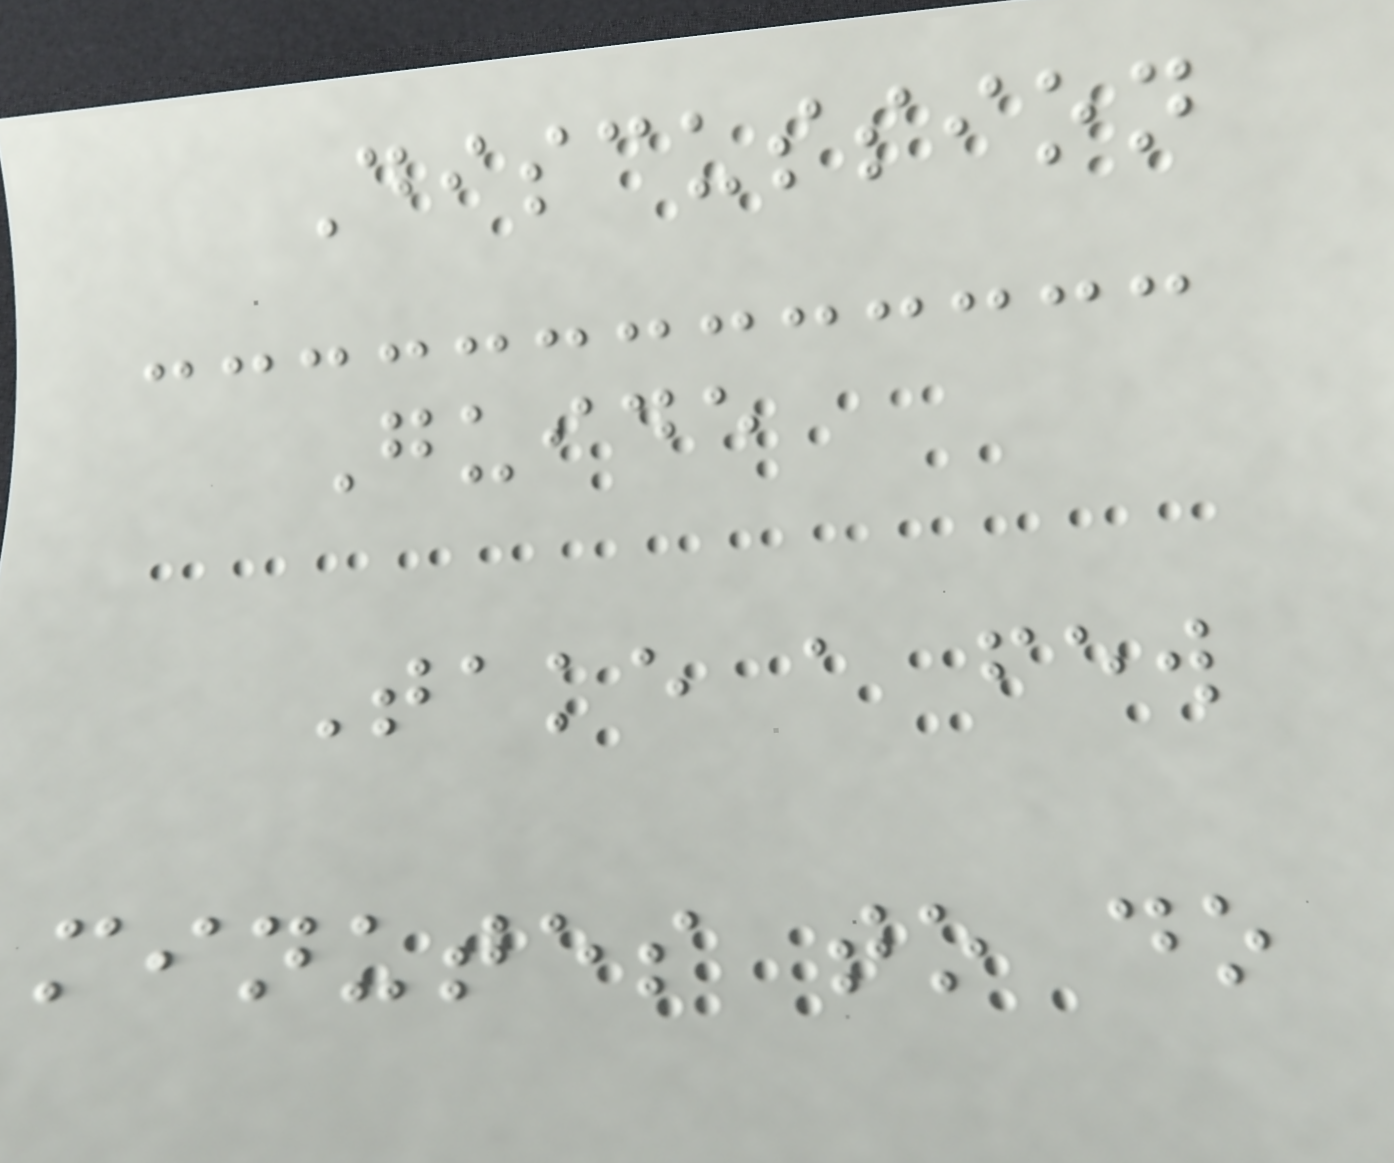Discussion
Guide
Take a few
minutes to do
